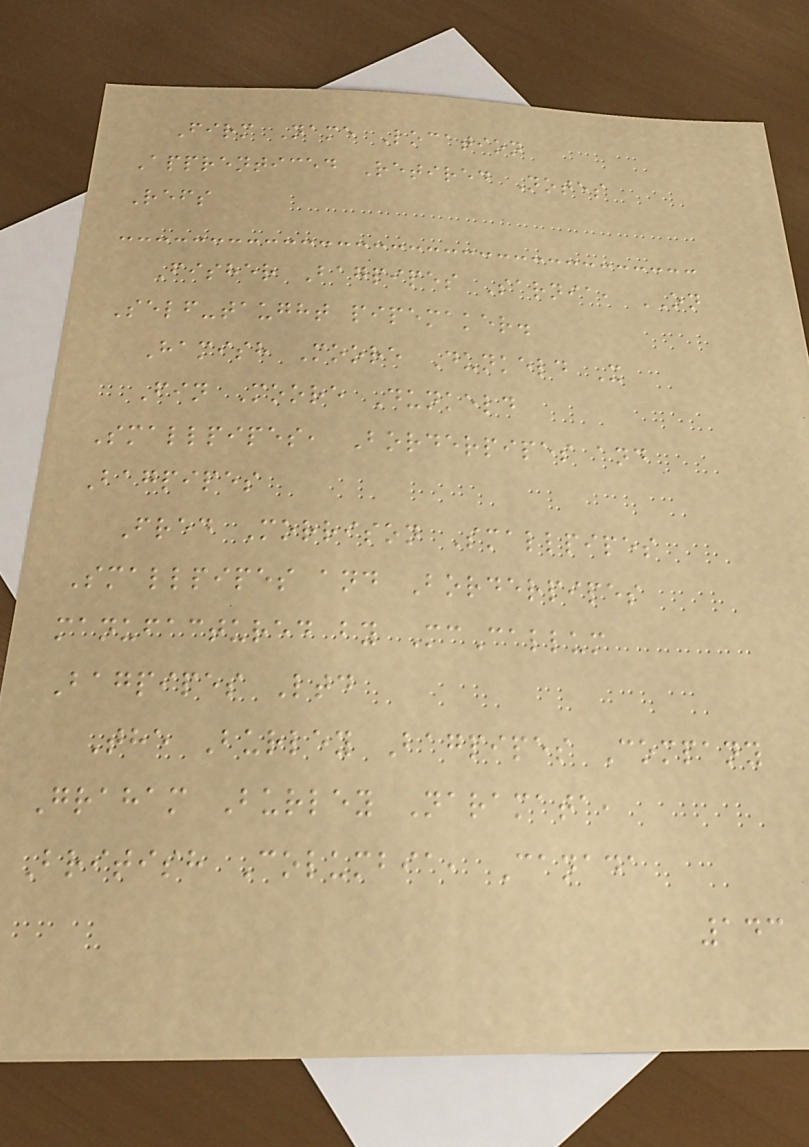Firm Name Location
Apprenticed Retired Notes
Refs
Fisher Bagpipes Sarnia, ON
Self-taught pipemaker.
Hamish Moore Dunkeld X
Fin Moore Dunkeld
Smallpipes, Borderpipes and
Bagpipes
Fred Morrison Smallpipes
Smallpipes and Borderpipes
manufactured by McCallum
Bagpipes Ltd
The Burley Bagpipes Company
Graham Burley Naramata,
British Columbia, Canada
143
